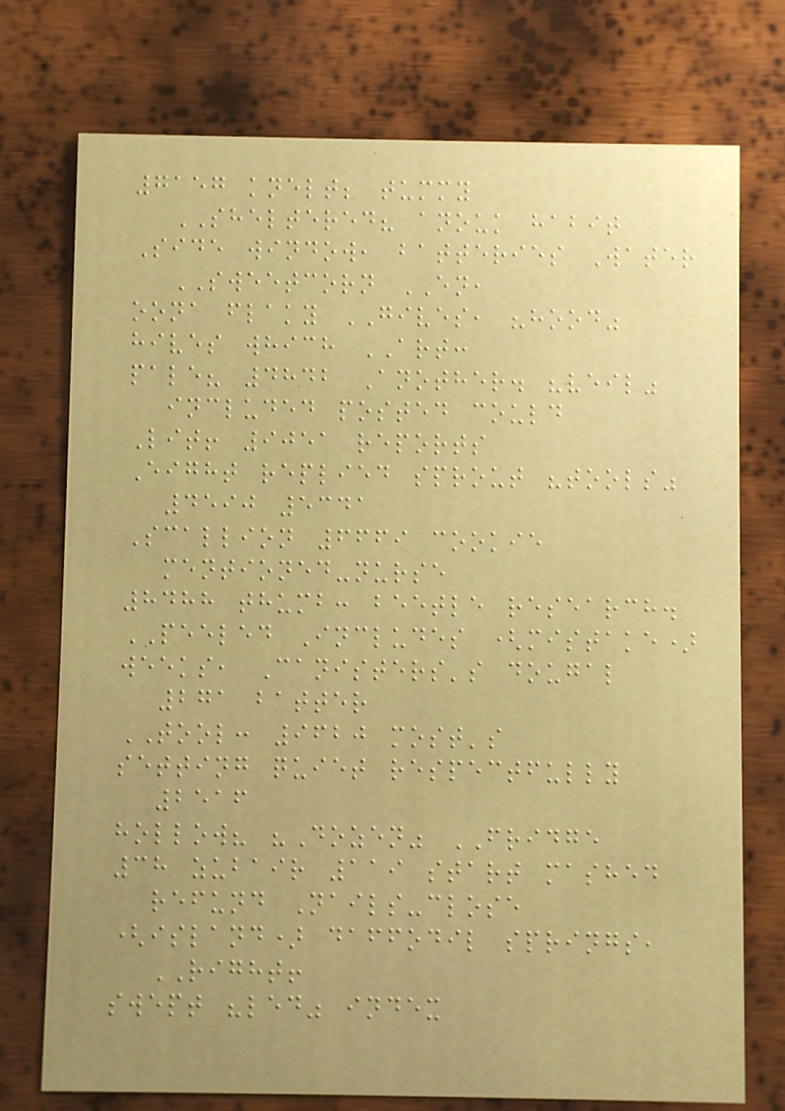7157 knelt; tummy
SHELTERED? anouk habit
Side window, batteries Water
SWEETCORN EN,
oona flaky GIVES, "hood"
hives which ART:
pale? 4842 Another. "veil"
included posted could
Lit! 9051 reports
Eight replied sprout "tools"
4590 5341
Scallion 6669 cookie
mentioned-nurse
8488 thumb: beetle research.
PEELED Includes (mistake)
weeks, Canisters's dougal
271 batter
TOOL: 9620 most's
setting quiet respectfully
2516
hollow? "Dozen" FRIDGE
38 zubair 119 start mashed
refund Nails-close
(island) daffodil springs,
RIGHT!
swept "led" index
